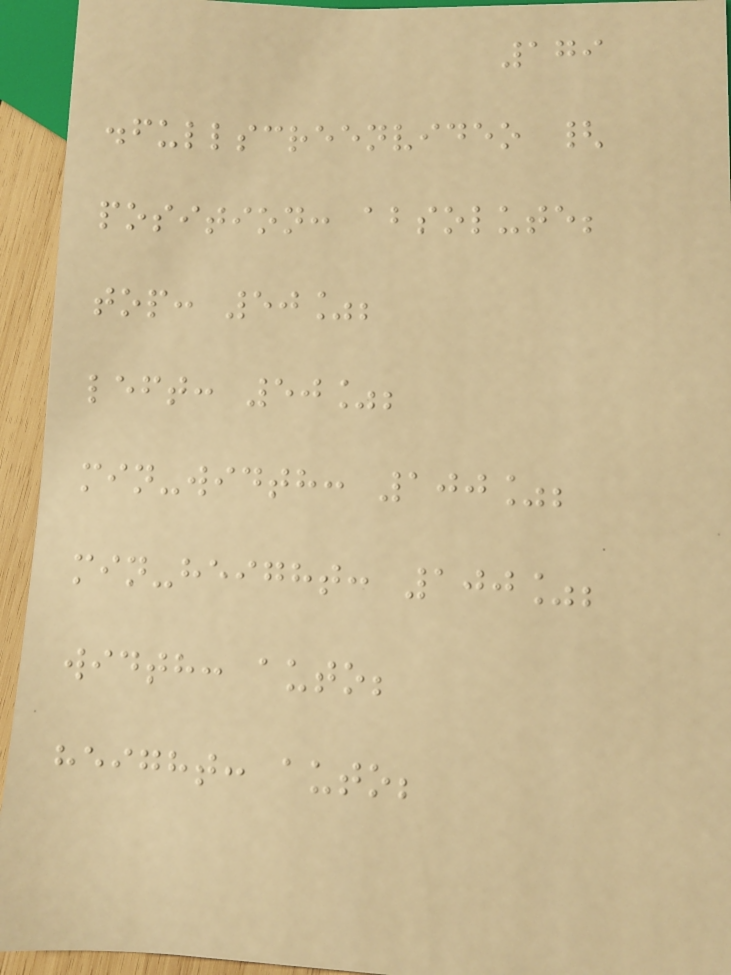179
.fullscreenvideo {
position: absolute;
top: 50%;
left: 50%;
min-width: 100%;
min-height: 100%;
width: auto;
height: auto;
